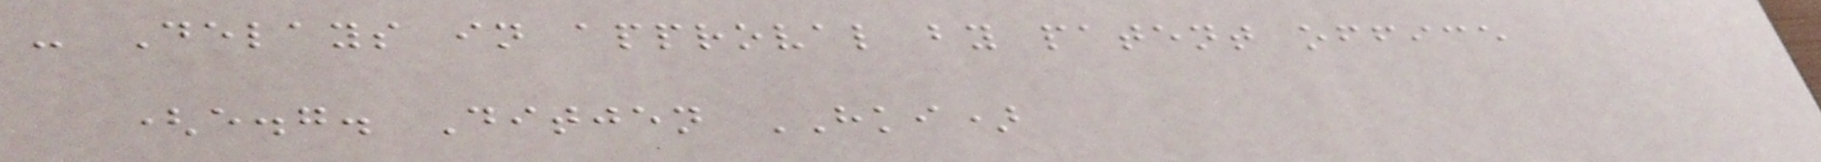- Delays in approval by patent office
(e.g. Ditjen HKI)
